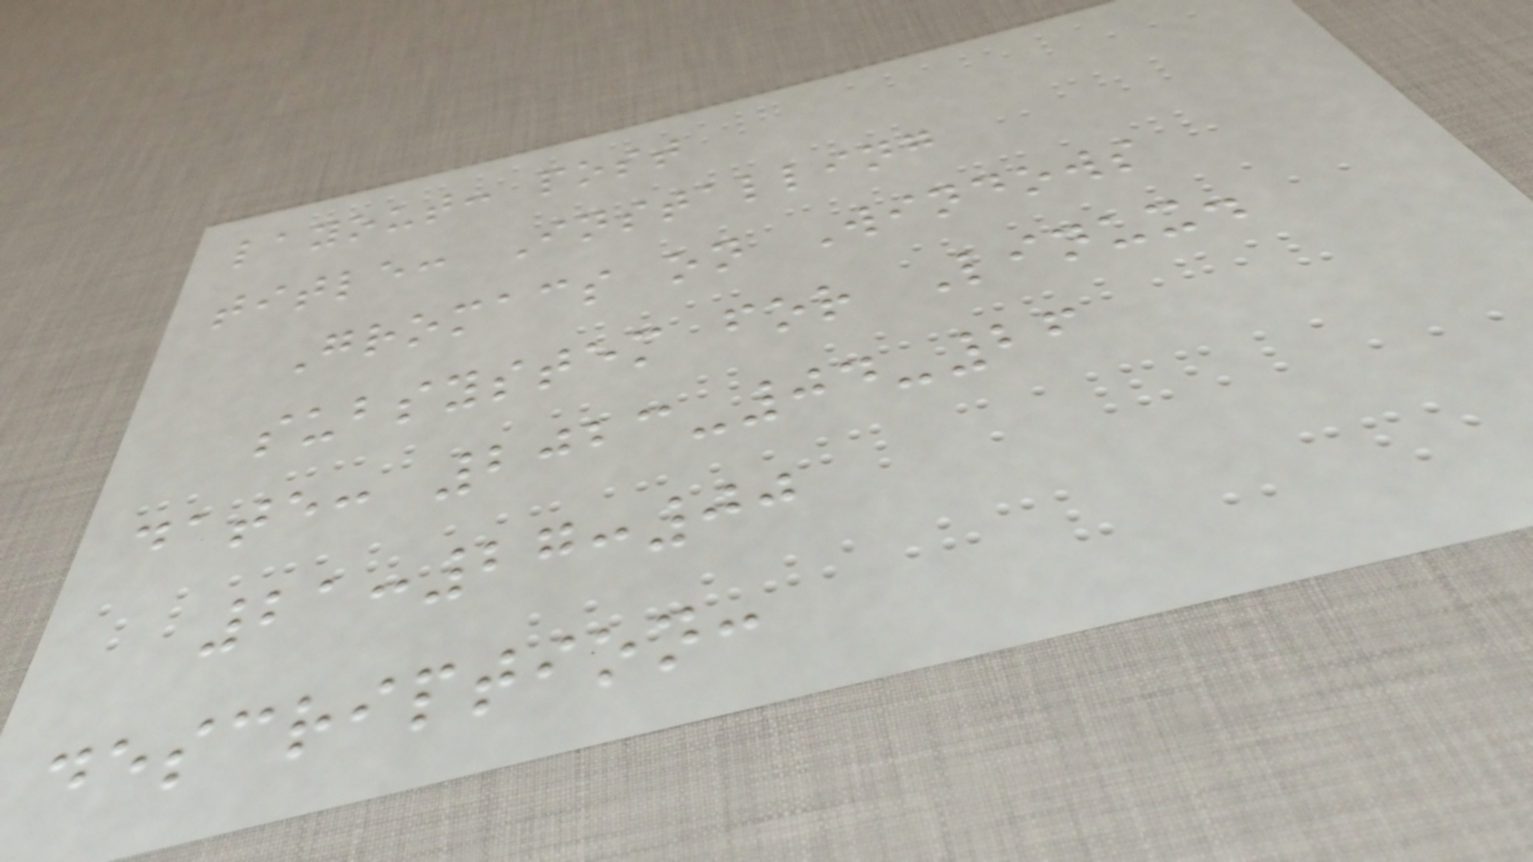layout: post
title: Installing
Gromacs on Windows
subsystem for Linux.
date: 2023-04-26
21:27:00
description:
